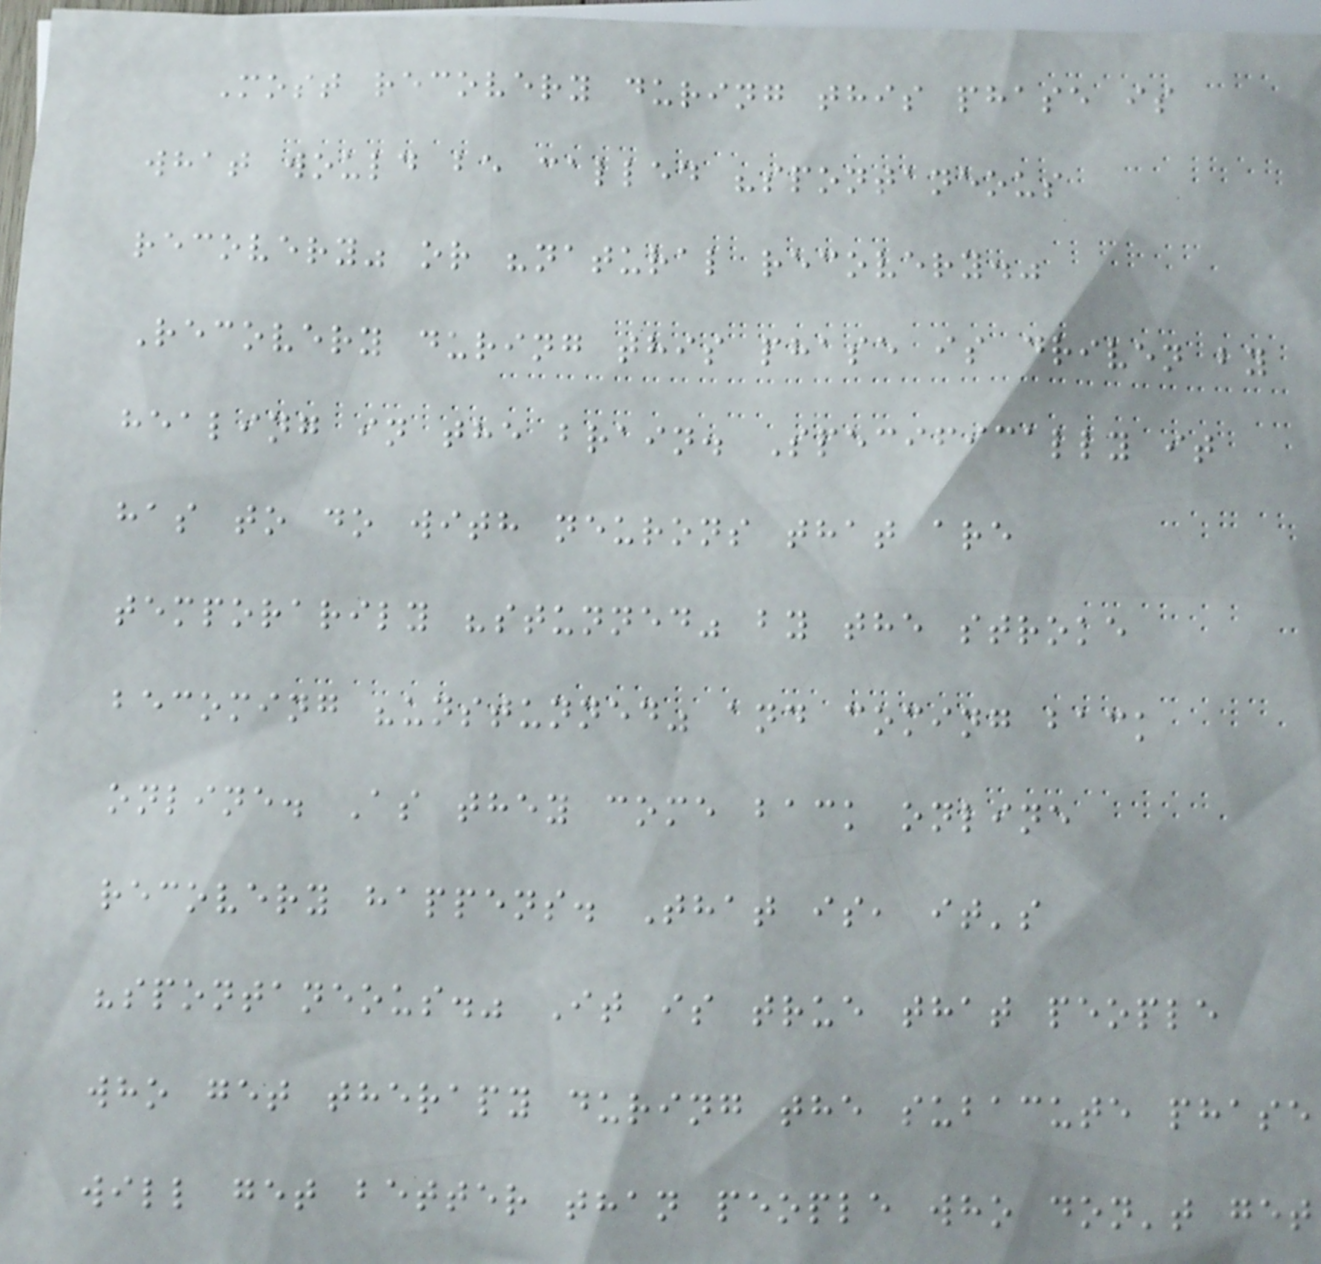Most recovery during this phase is
what would be called "spontaneous
recovery" or "natural recovery."
Recovery during this phase is driven by
healing in the brain. Specifically it
has to do with neurons that are
temporarily "stunned" by the stroke
becoming "unstunned" and coming back
online. As they come back online
recovery happens. That is, it's
"spontaneous." It is true that people
who get therapy during the subacute phase
will get better than people who don't get
